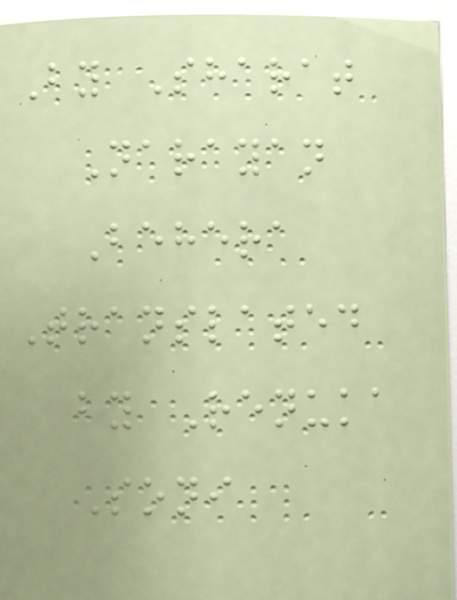By Sharat
Narayan
Behera
Translated
by Renuka
Soni
